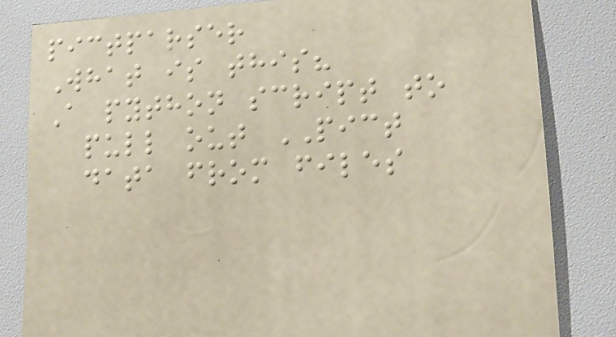pictparser
What is this?
A python script to
pull out PICT
data from files
